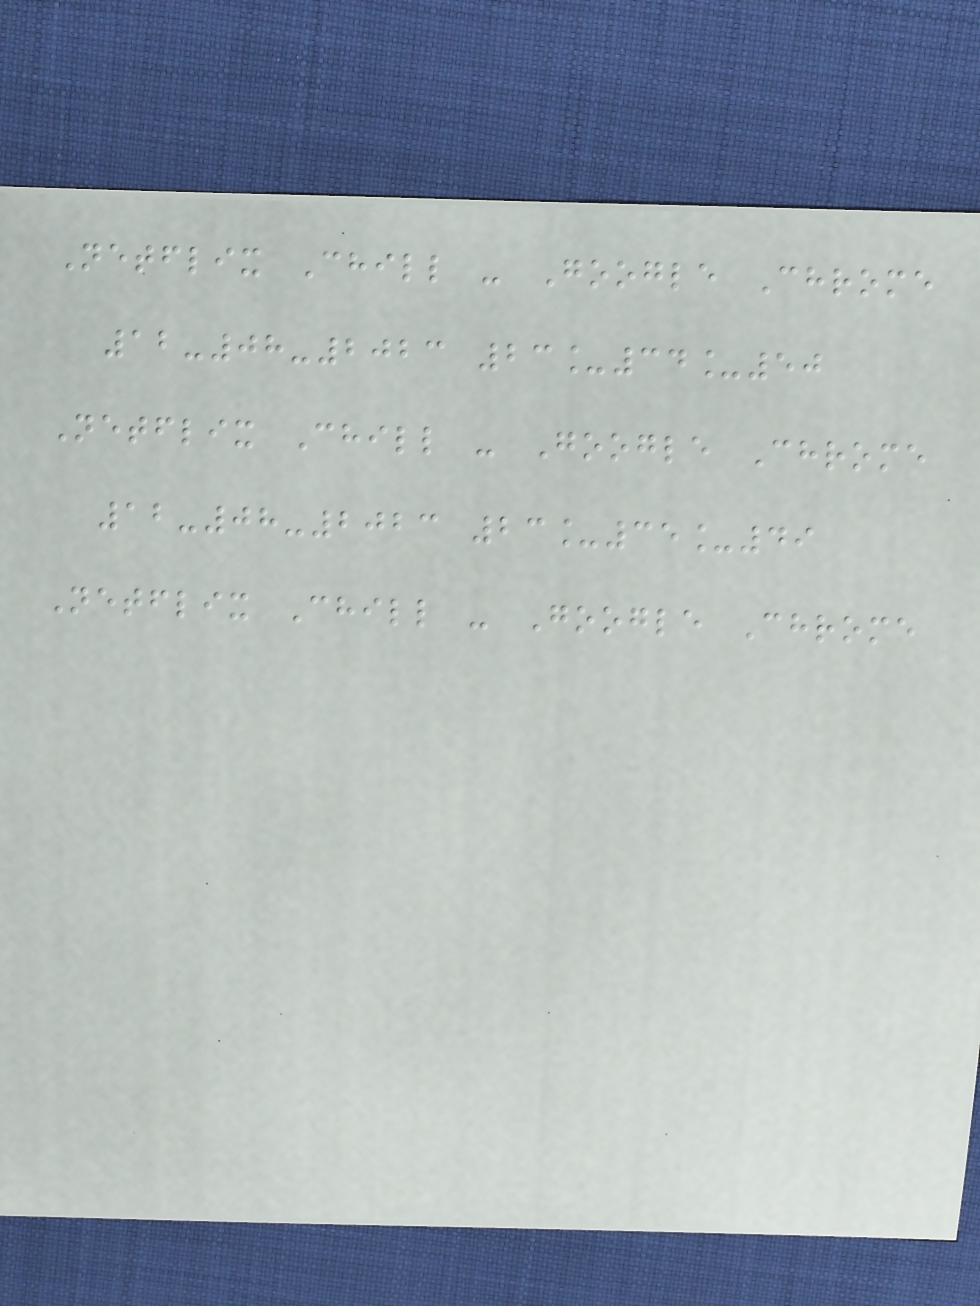Netflix Chill - Google Chrome
12-08-2023 23_34_50
Netflix Chill - Google Chrome
12-08-2023 23_35_49
Netflix Chill - Google Chrome
